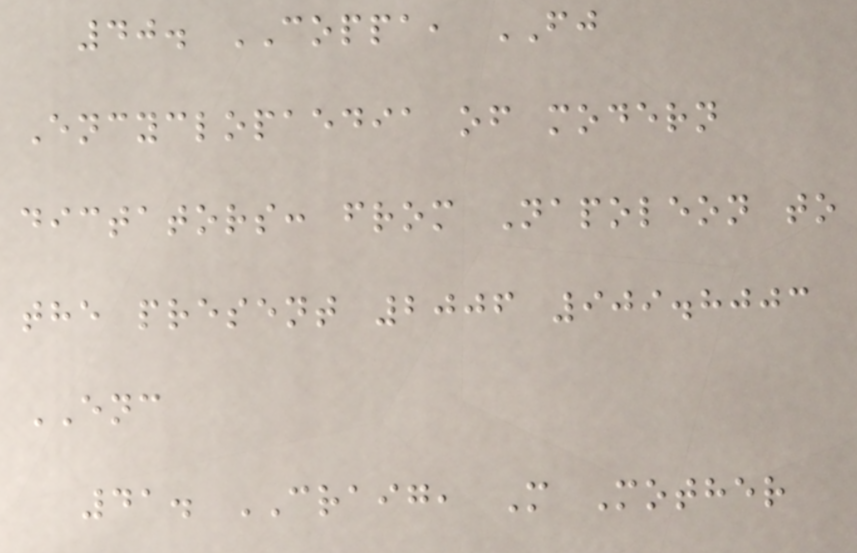40. COPPA, FJ
Encyclopaedia of modern
dictators: from Napoleon to
the present 2006 909.8003
ENC
41. CRAIG, M Mother
